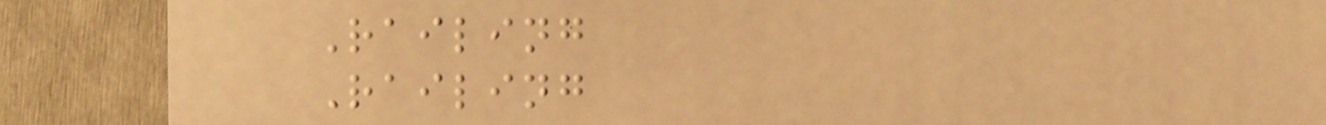Railing
Railing
